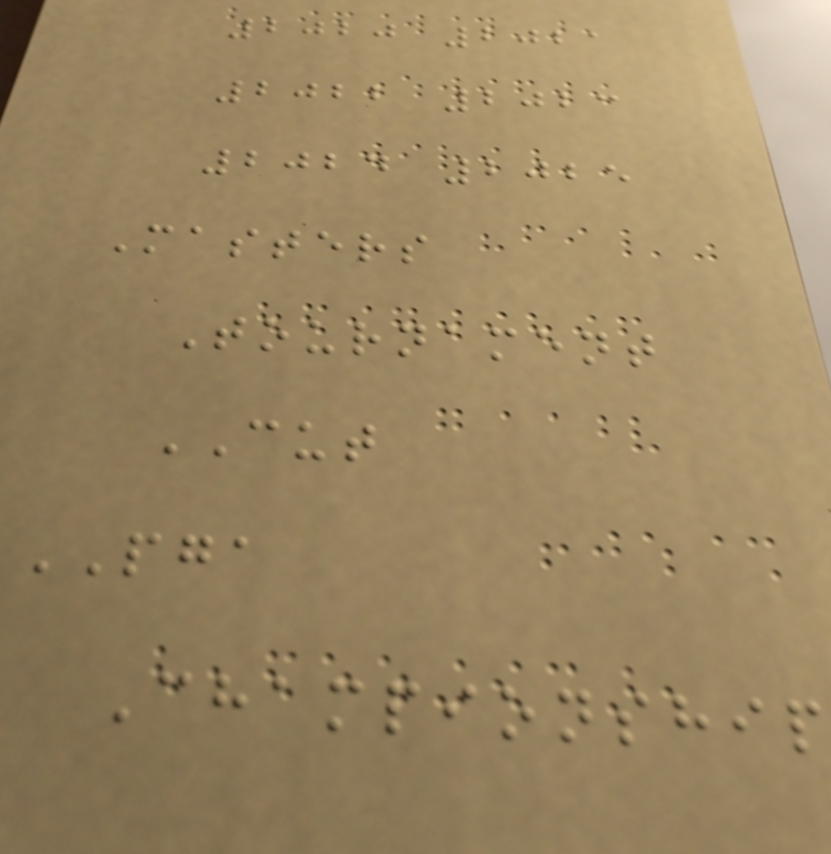2020 2021
2022 2023
2024 2025
Masters
Tournament
CUT
PGA
Championship
